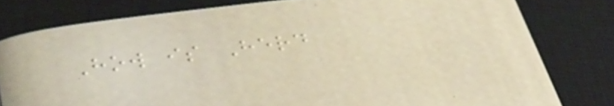How is Herd
